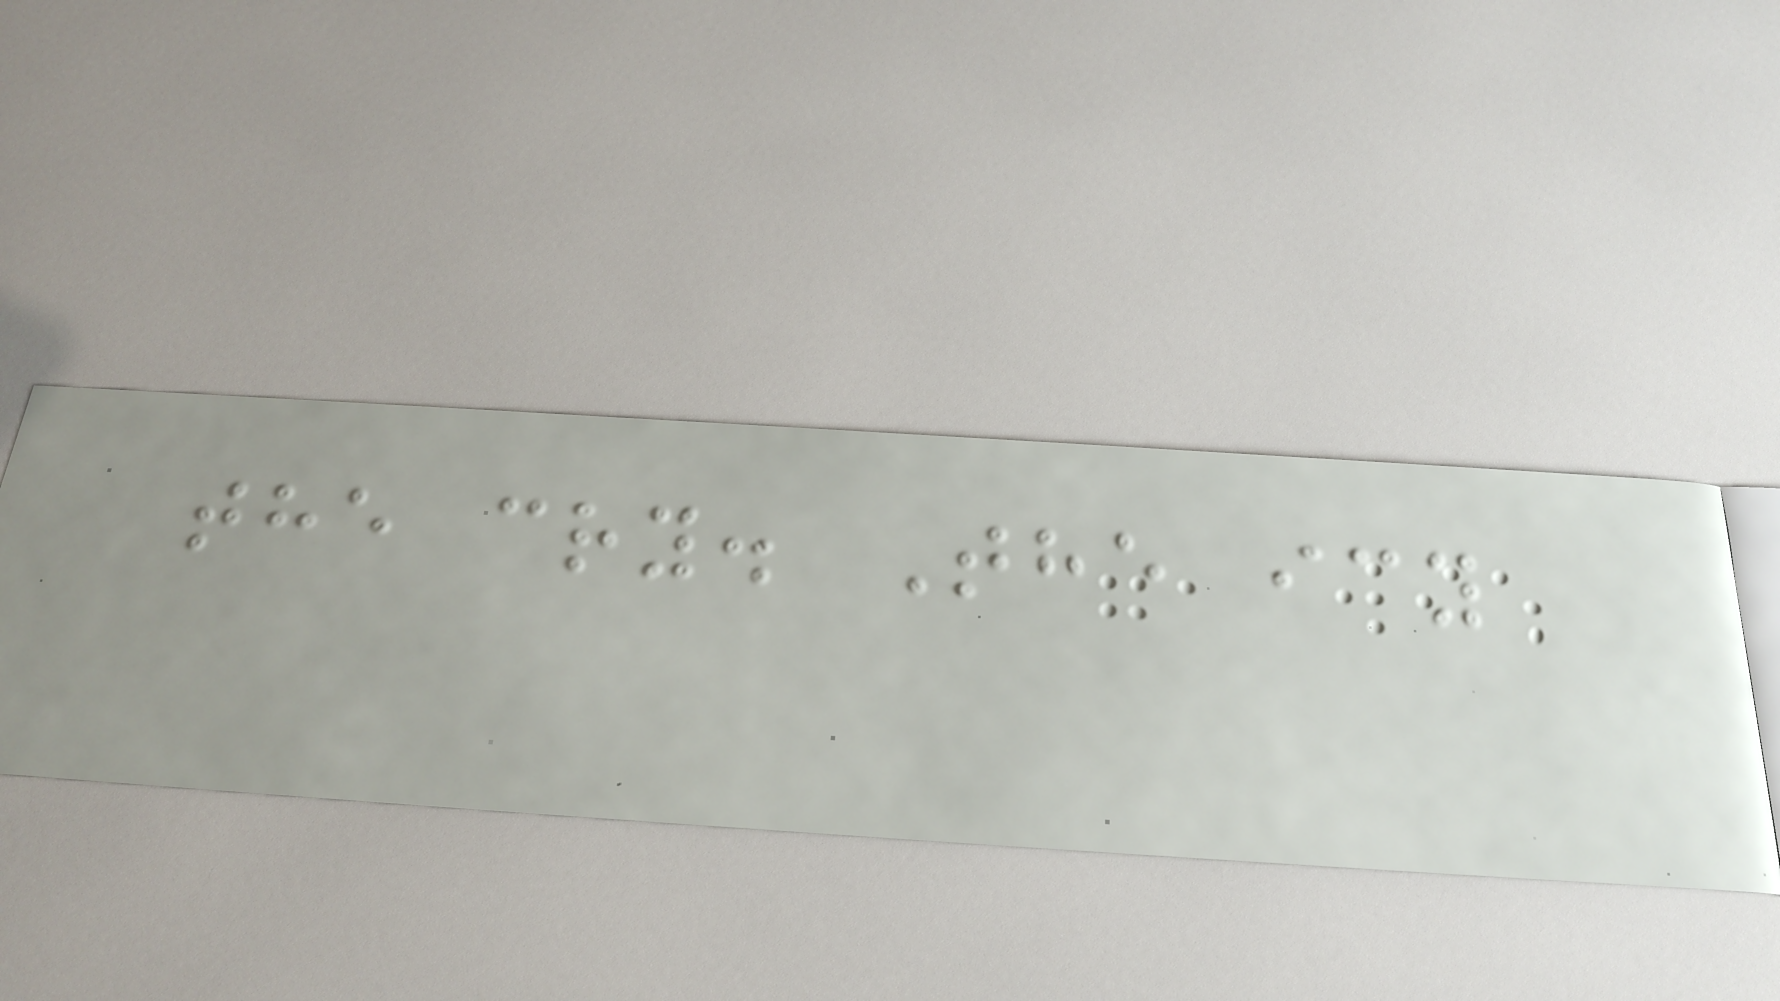the cry. The icy
